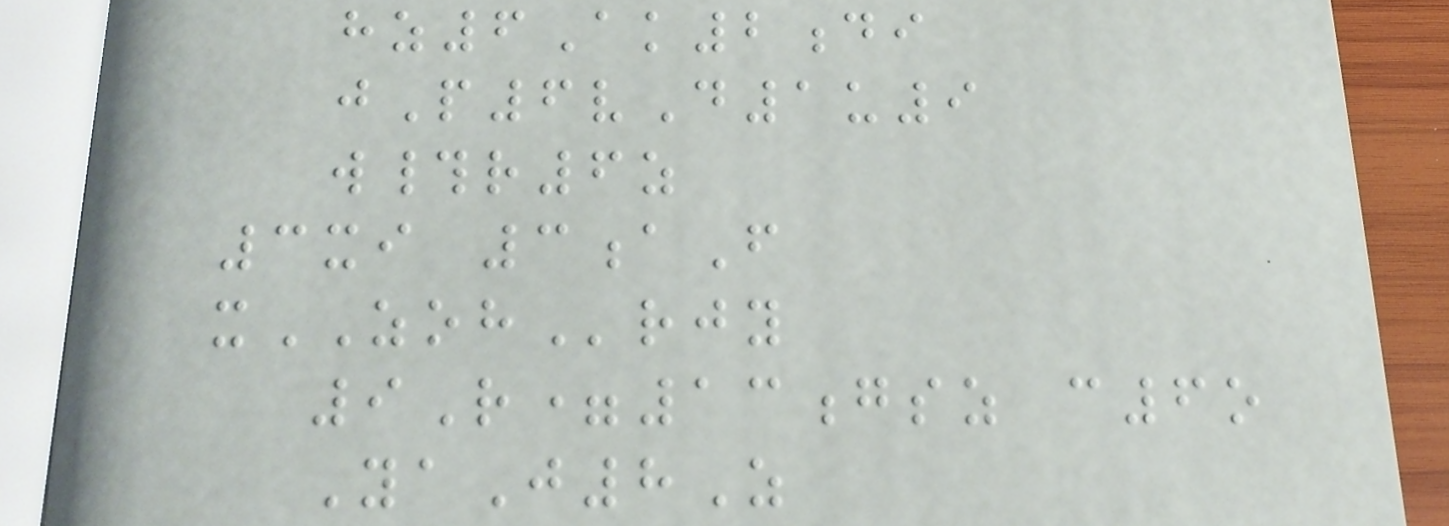hz6Ak2di
jP6vD1u9
w#r6z
3xi 3aF
xZOHrjy
9R=13gsz c6o
YaJ8Z
